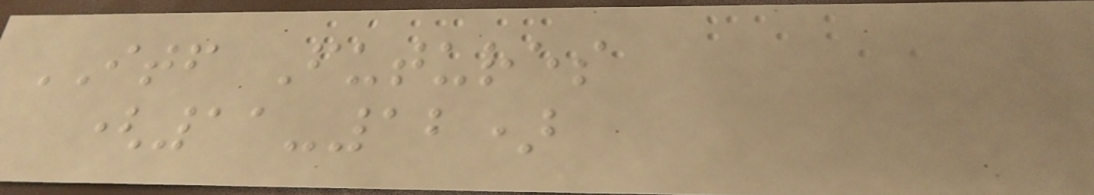ITF Futures
(11-12)
